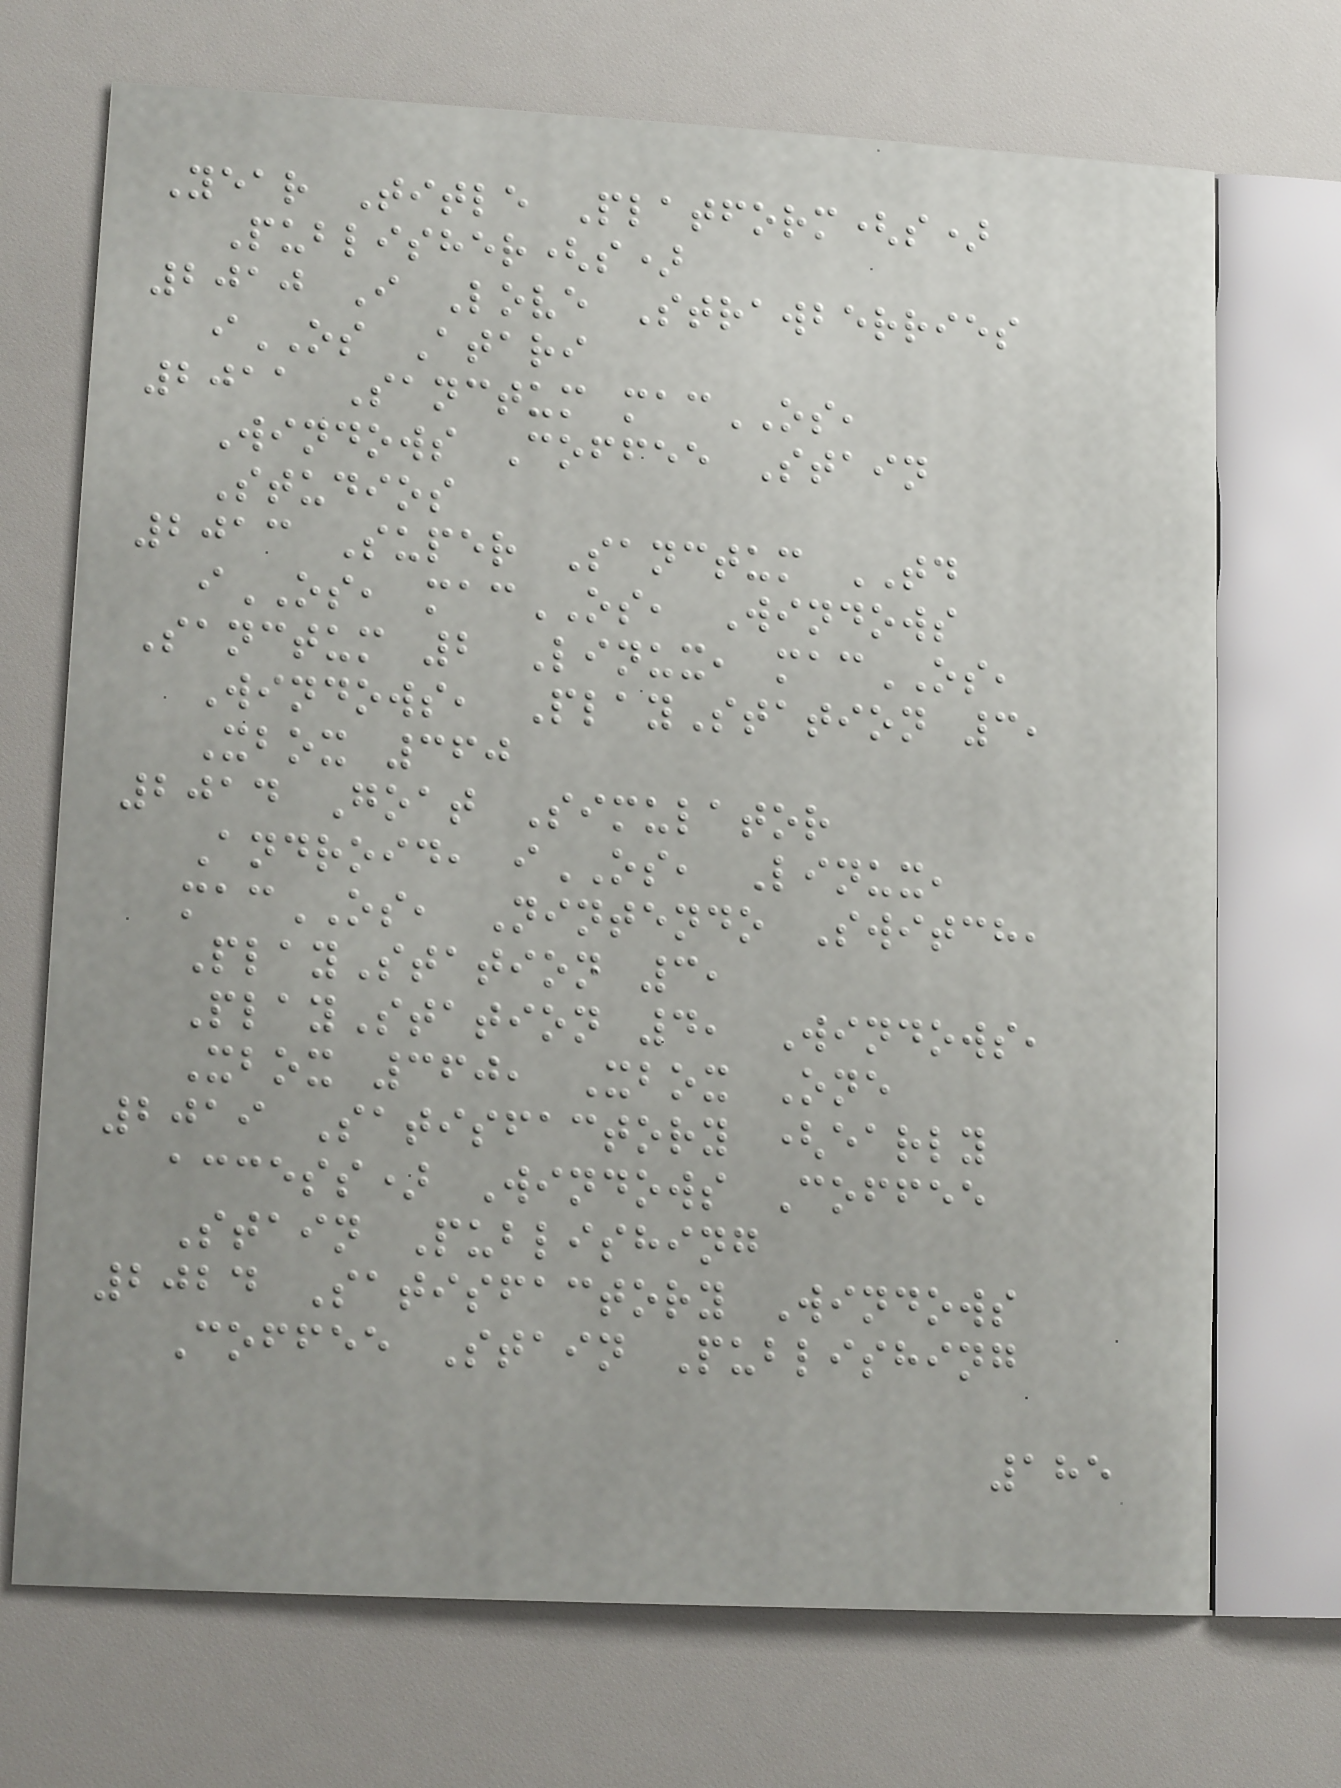Year Title Platform(s)
Publisher(s)
2010 I Love Strawberries
iOS Atari
2011 Sanctum macOS,
Windows Coffee Stain
Studios
2013 Super Sanctum TD
iOS, macOS, Windows
Sanctum 2 Linux, macOS,
Windows, PlayStation 3,
Xbox 360
2014 Goat Simulator
Android, iOS, Linux,
macOS, Nintendo Switch,
PlayStation 3,
PlayStation 4, Windows,
Xbox 360, Xbox One
2019 Satisfactory (early
access) Windows Coffee
Stain Publishing
2024 Satisfactory Windows
Coffee Stain Publishing
185
